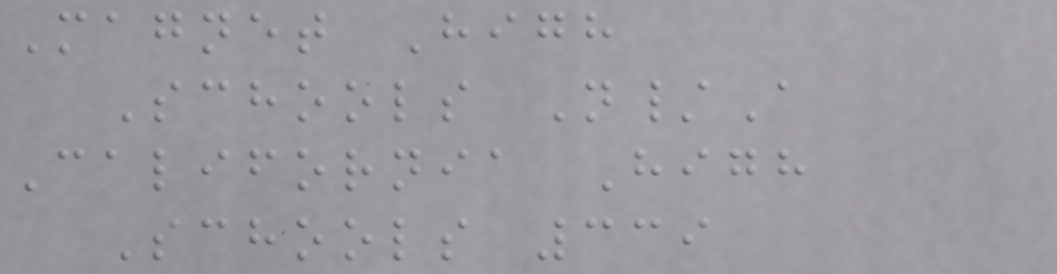Magnet High
Schools N/A
California High
Schools 339
